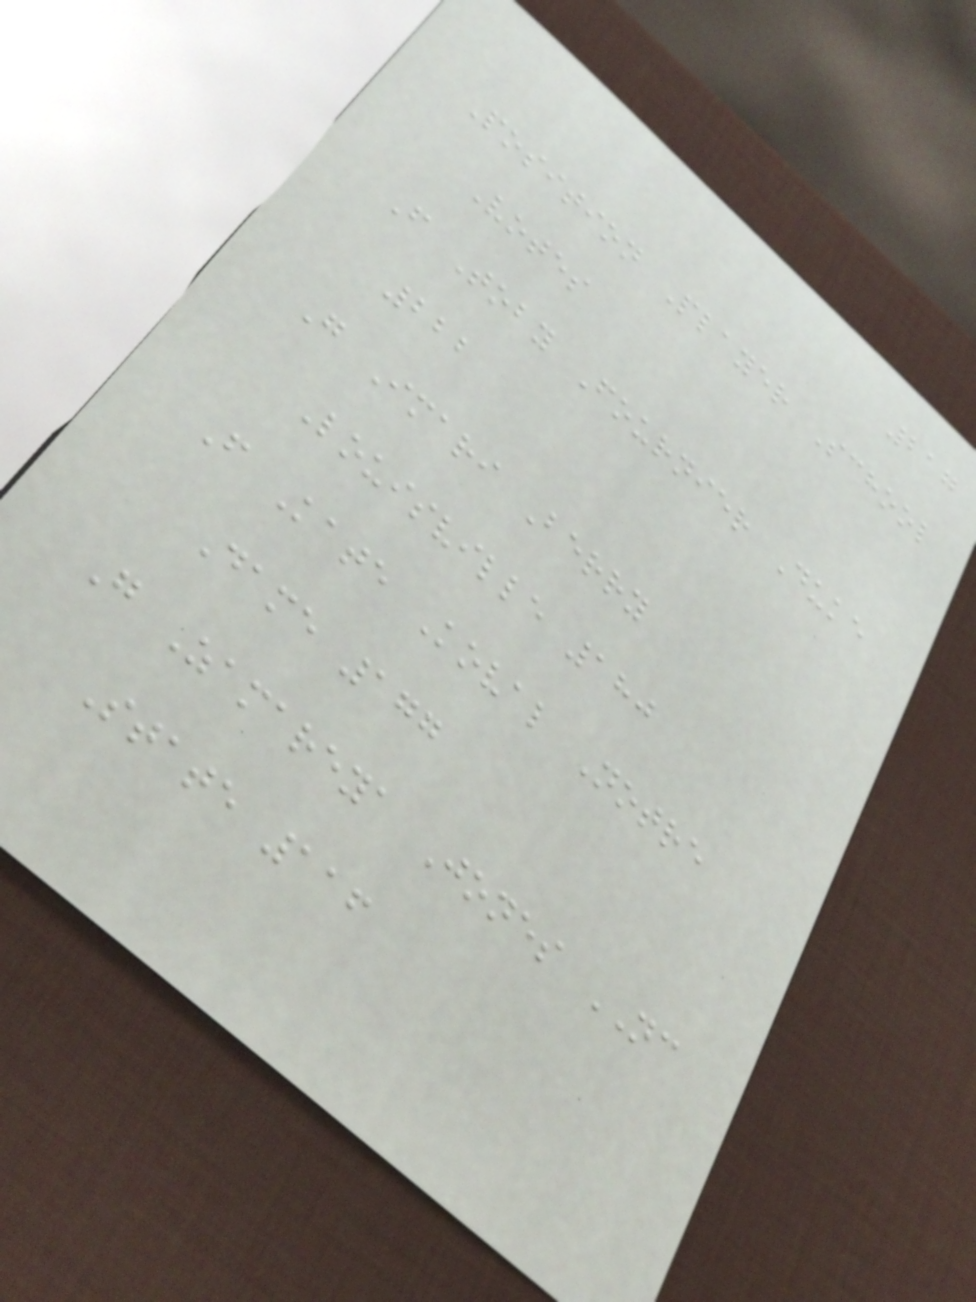217
Position Player School
Votes
F Toby Fournier Duke
222
G Imari Berry
Louisville 180
F Kate Koval Notre
Dame 177
G Zamareya Jones NC
State 116
